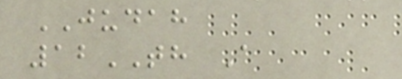JUDAH
12TH A
